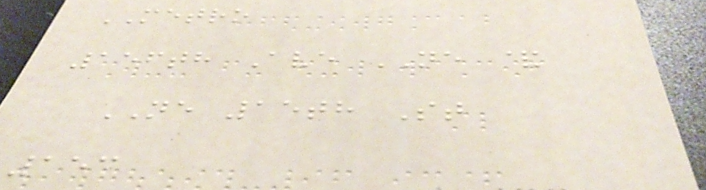METRO
156th Ave NE &
NE 15th St
153
